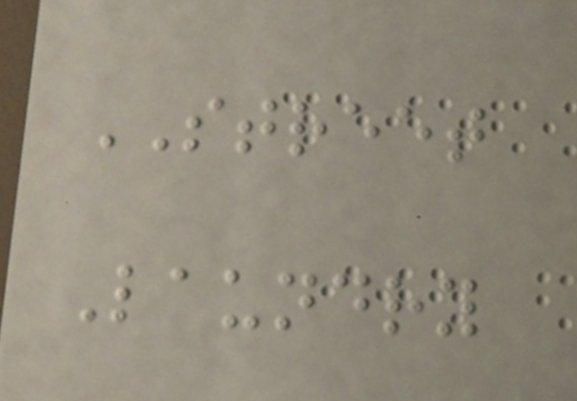STREET
Laundry
